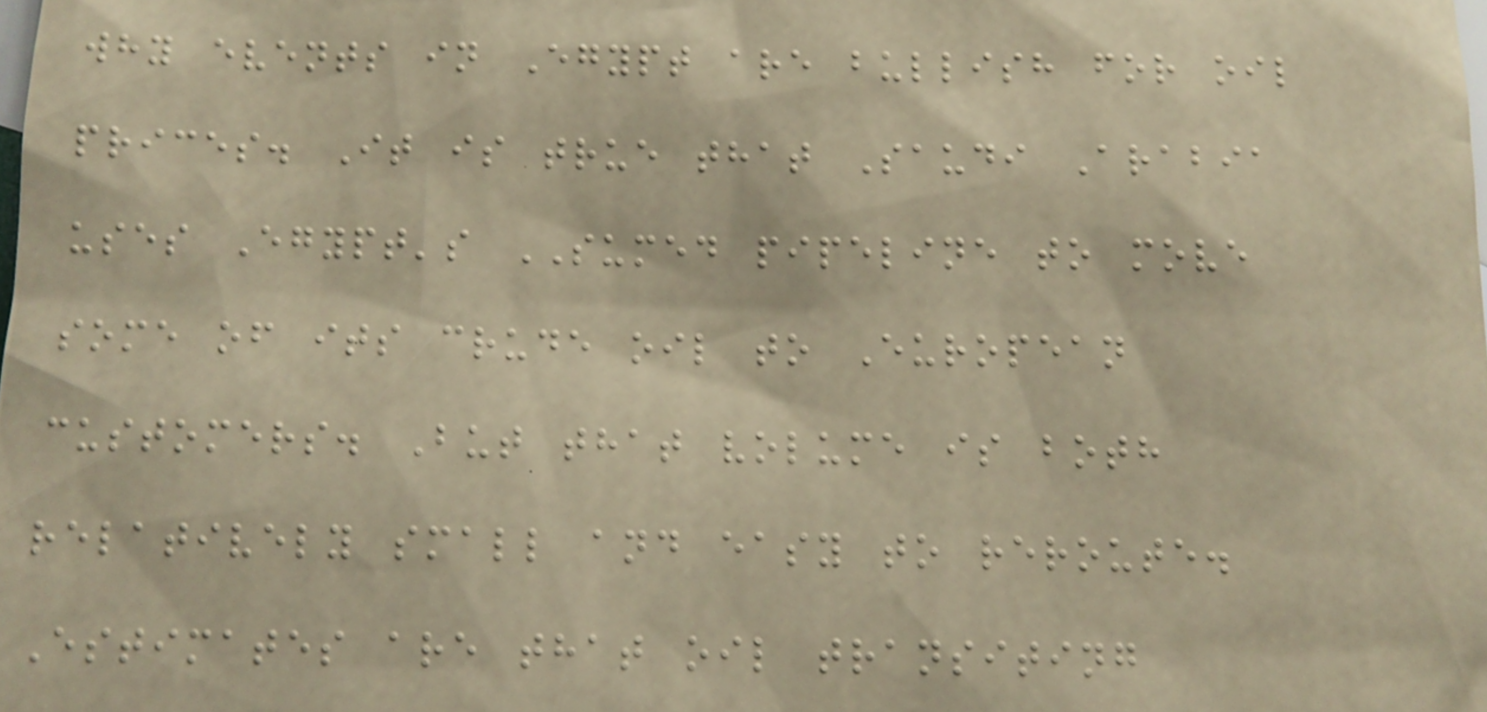why events in Egypt are bullish for oil
prices. It is true that Saudi Arabia
uses Egypt's SUMED pipeline to move
some of its crude oil to European
customers. But that volume is both
relatively small and easy to reroute.
Estimates are that oil transiting
